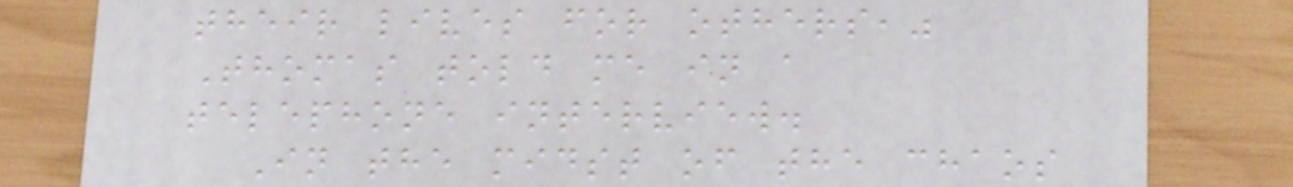their lives for others,"
Thomas told me in a
telephone interview.
In the midst of the chaos
